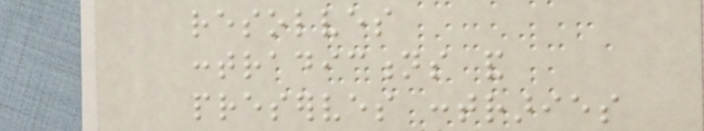resolves
contradictions and
preserves contraries
